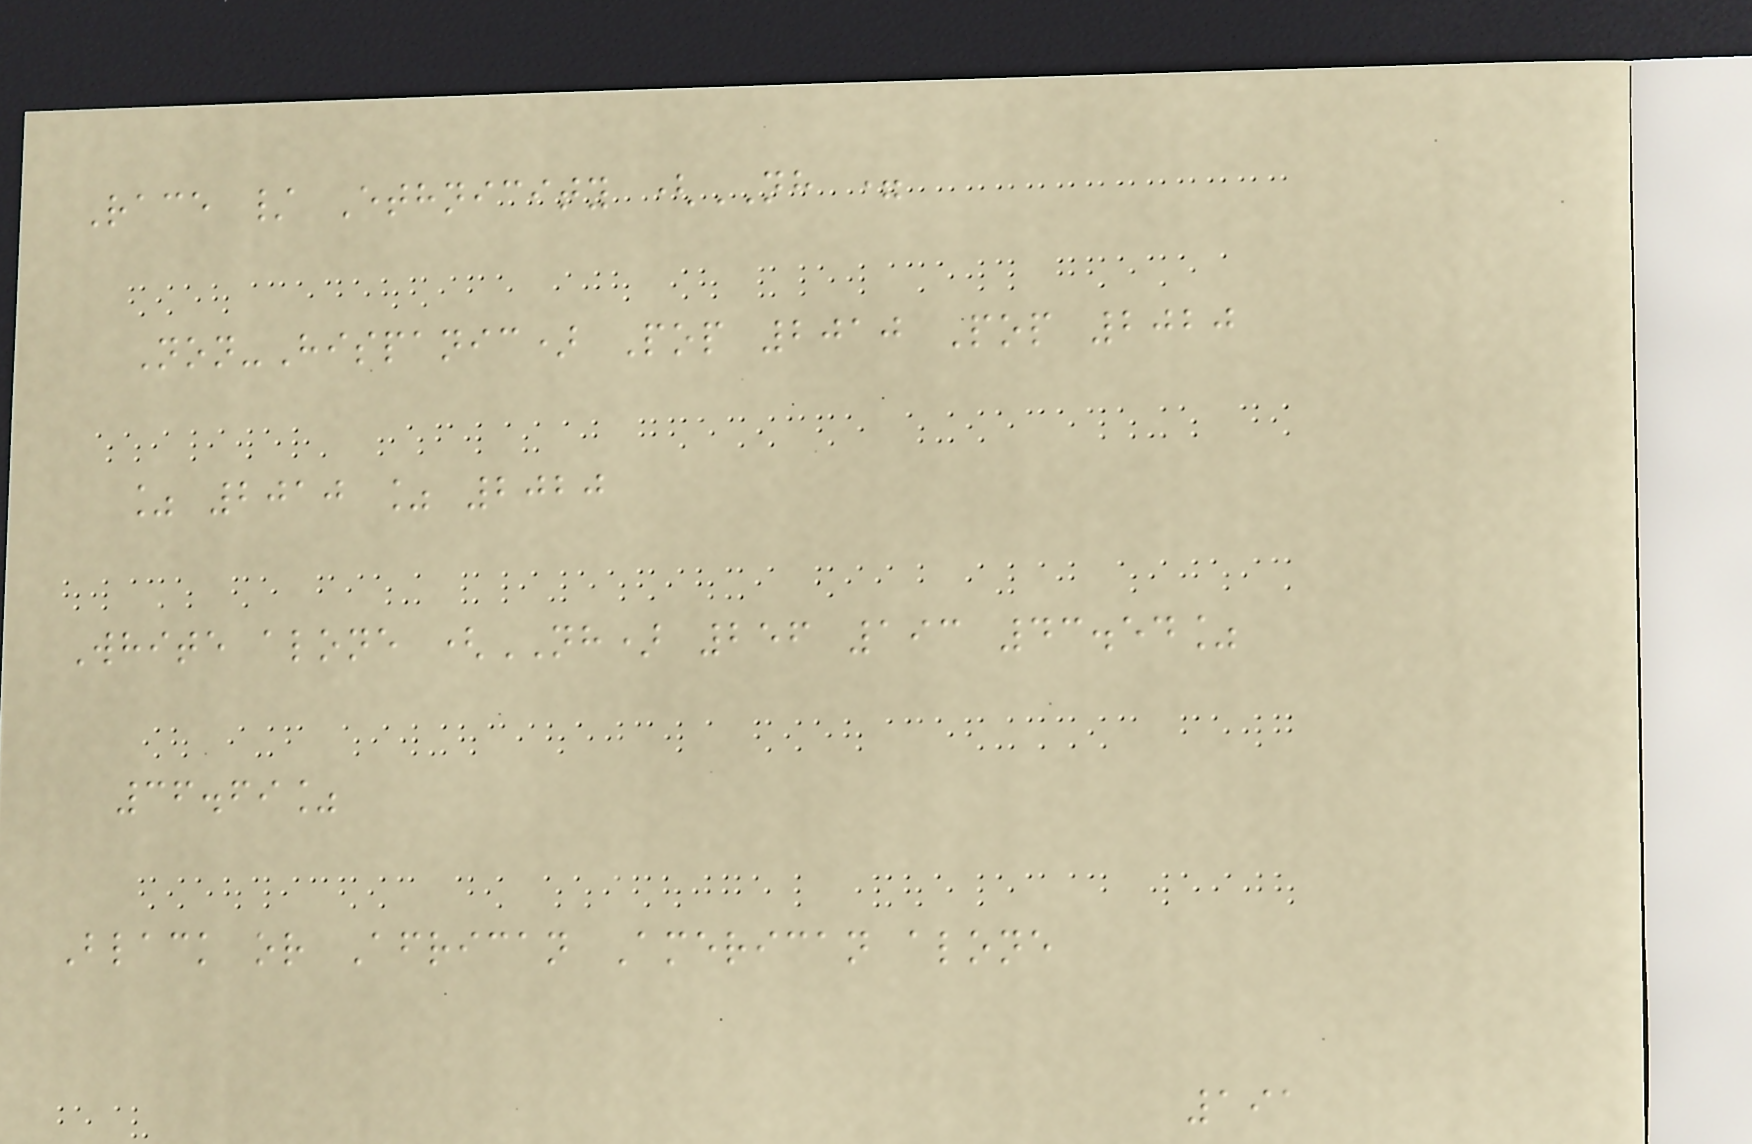Race / Ethnicity (NH =
Non-Hispanic) Pop 2010 Pop 2020
% 2010 % 2020
White alone (NH) 256 193 43.54%
36.69%
Black or African American alone
191
